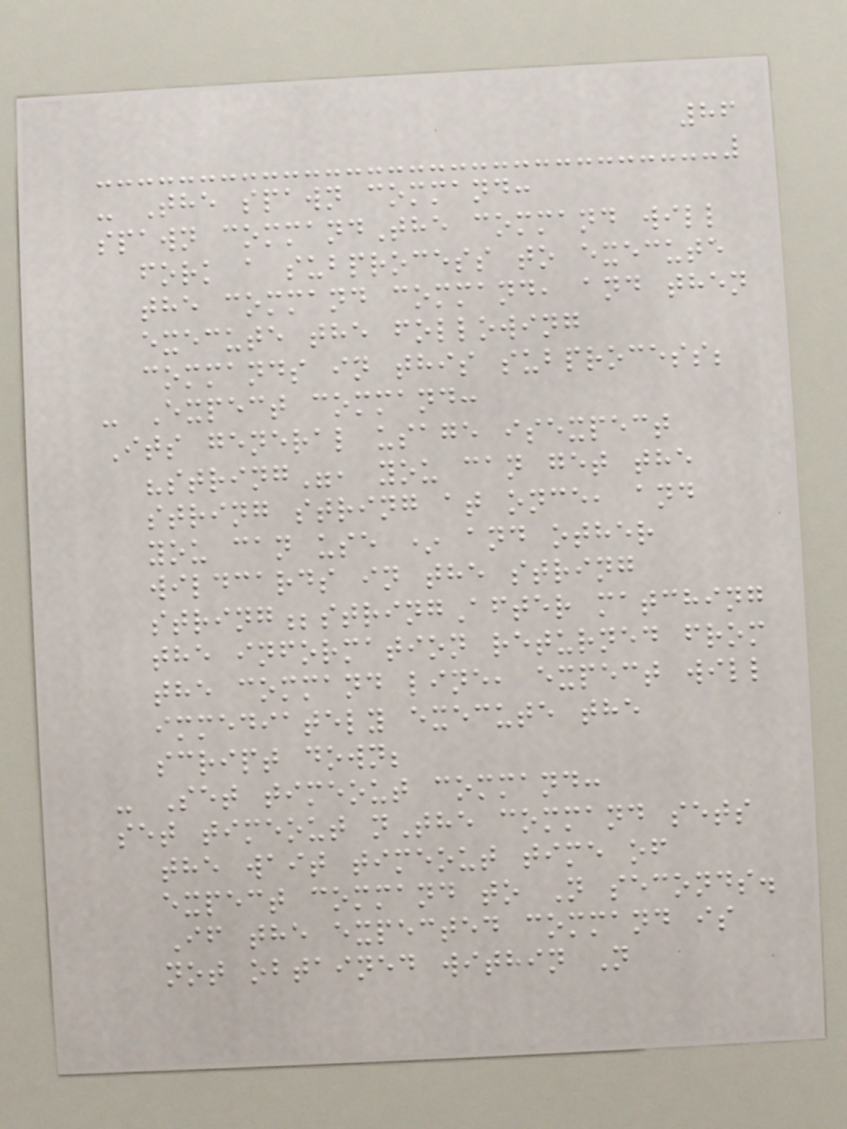86
- The spawn command:
spawn commandThe command will
fork a subprocess to execute
the command command, and then
execute the following
commands in this subprocess;
- Expect command:
Its general usage isexpect
"string", you can get the
string string at once, and
you can use * and other
wildcards in the string
string;stringAfter matching
the information returned from
the command line, expect will
immediately execute the
script down;
- Set timeout command:
set timeout nThe command sets
the wait timeout time of
expect command to N seconds.
If the expected command is
not obtained within N
